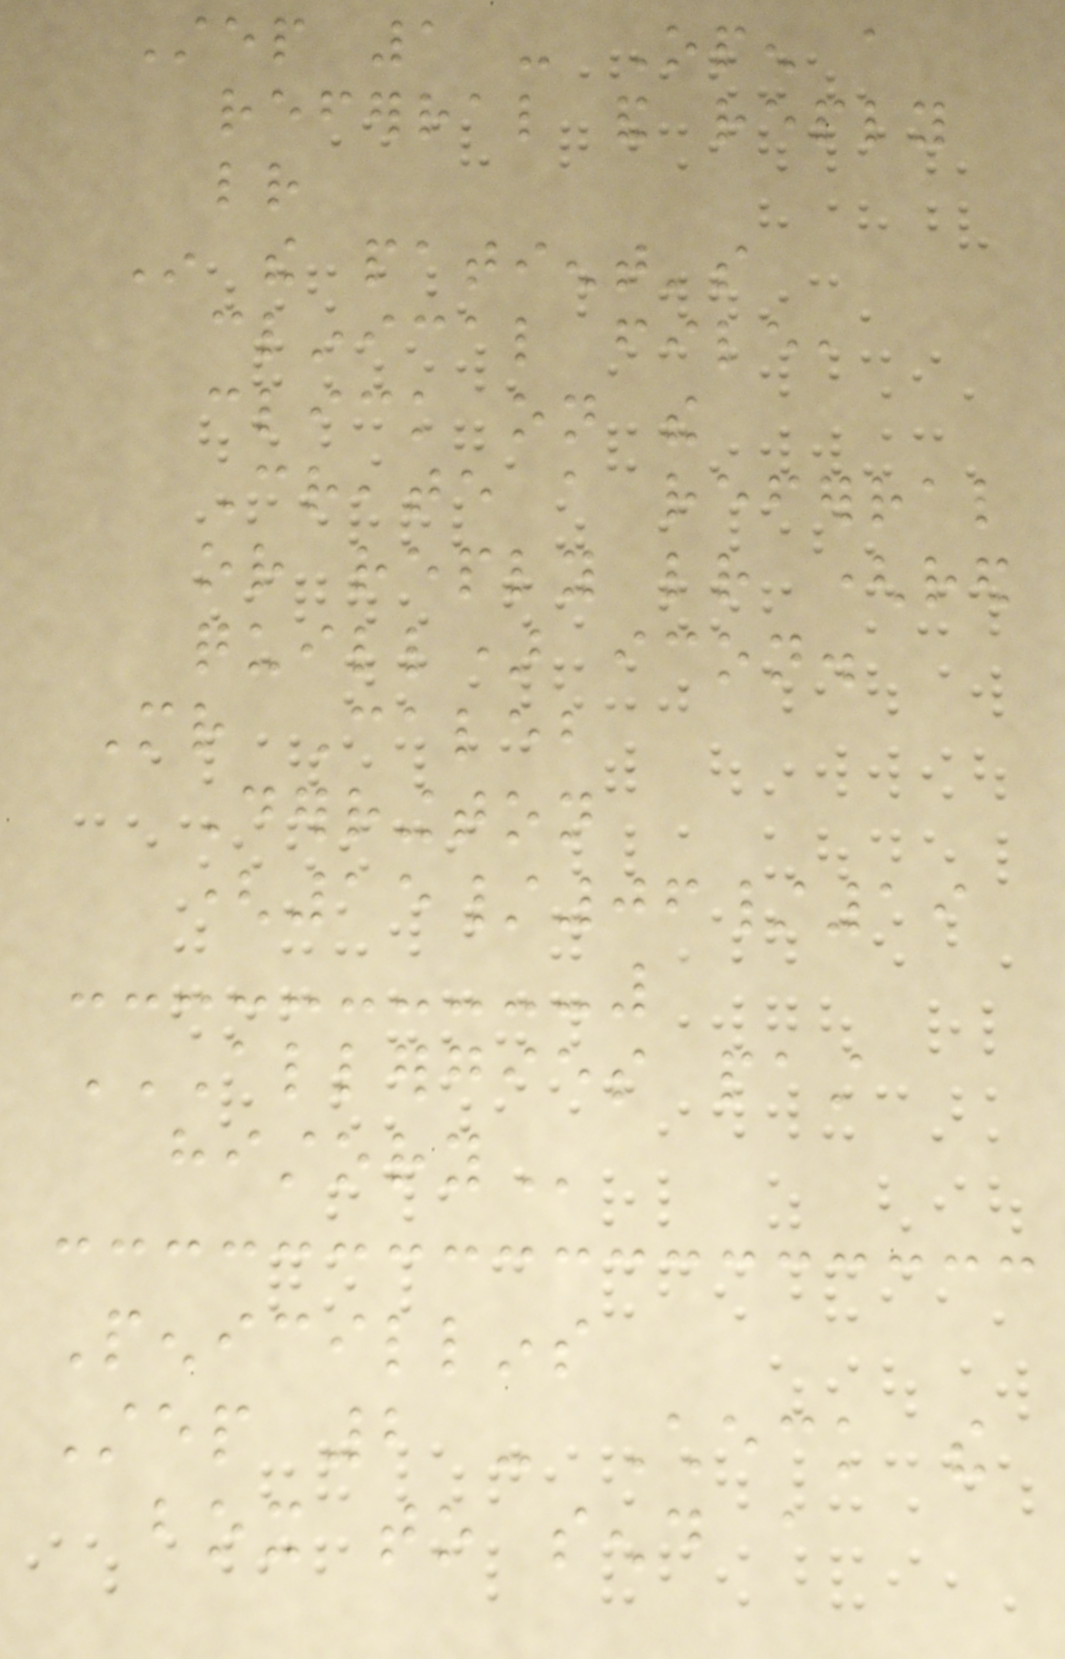Step 1 - Open a
referral and reply
letter
In the patient's
clinical file,
click on the
Create a referral
or reply letter (red
quill) icon.
Mr Caleb
Derrington
(15/06/19
ALLERGIES PAST
HISTORY
Penicillins
Step 2 - Check the
box to send a
